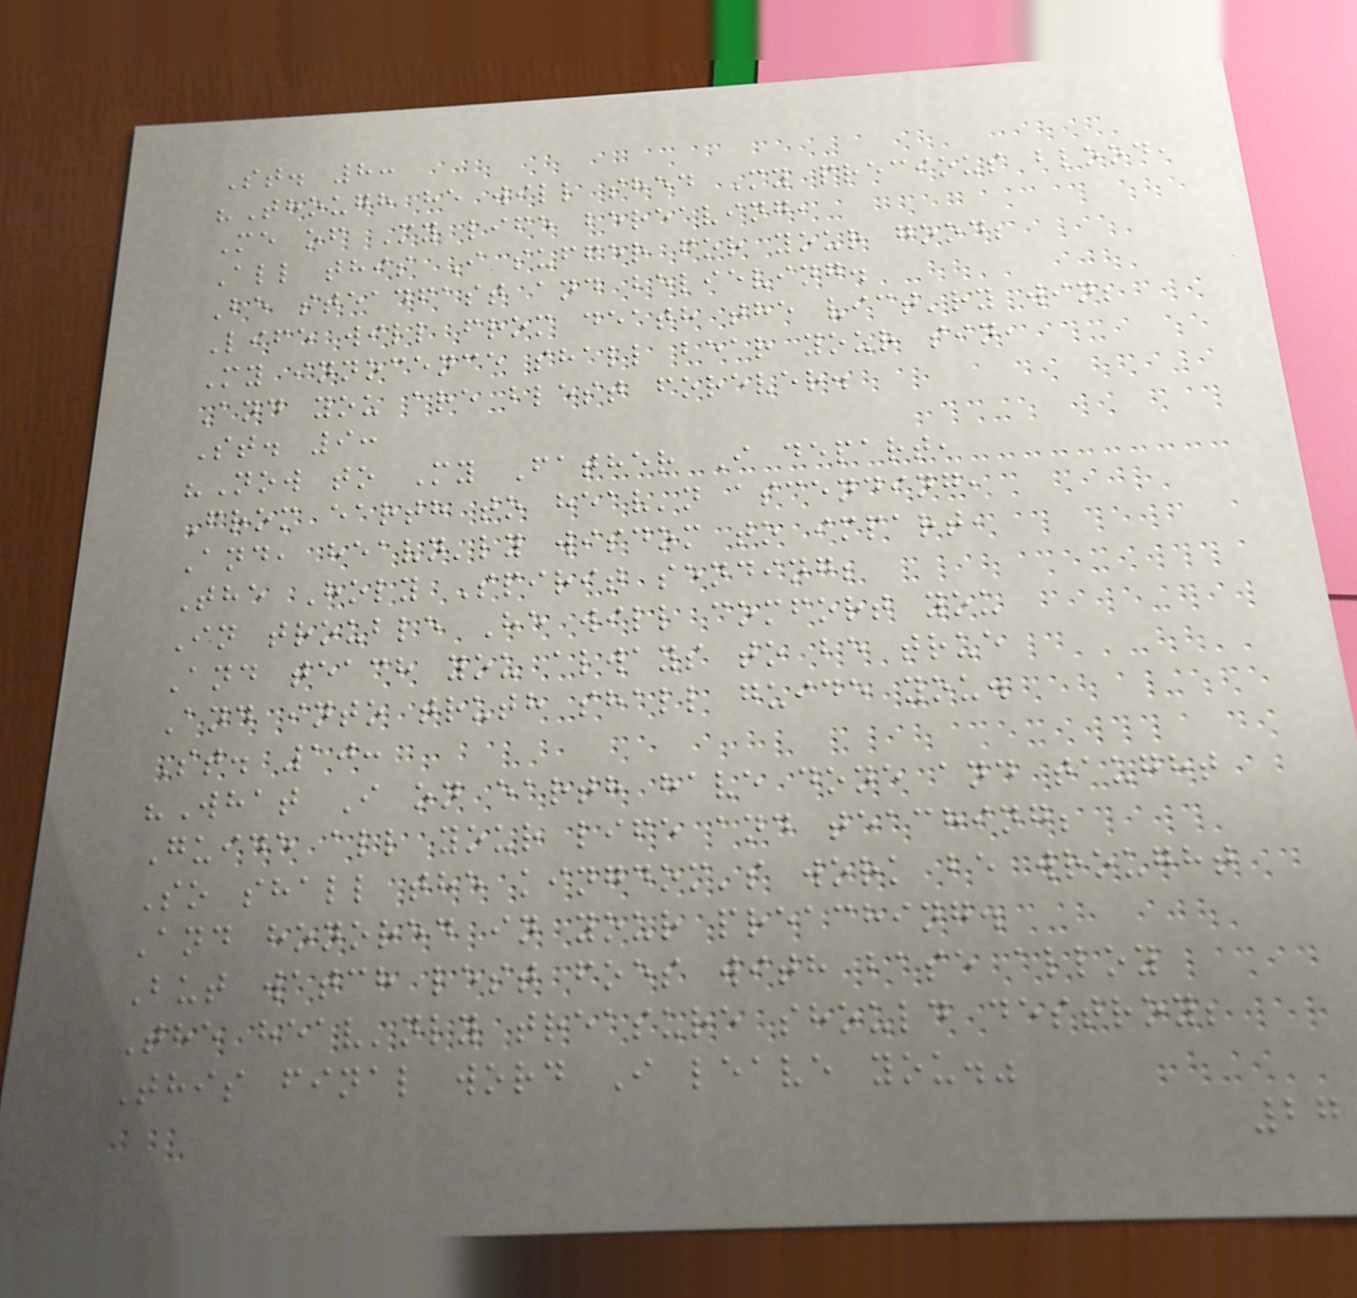St. 8:
"Though he will shed My precious blood,
Me of My life bereaving,
All this I suffer for your good;
Be steadfast and believing.
Life will from death the vict'ry win;
My innocence shall bear your sin,
And you are blest forever.
St. 9:
"Now to My Father I depart,
From earth to heav'n ascending,
And, heavn'ly wisdom to impart,
The Holy Spirit sending;
In trouble He will comfort you
And teach you always to be true
And into truth shall guide you.
St. 10:
"What I on earth have done and taught
Guide all your life and teaching;
So shall the kingdom's work be wrought
And honored in your preaching.
But watch lest foes with base alloy
The heav'nly treasure should destroy;
This final word I leave you."
27
